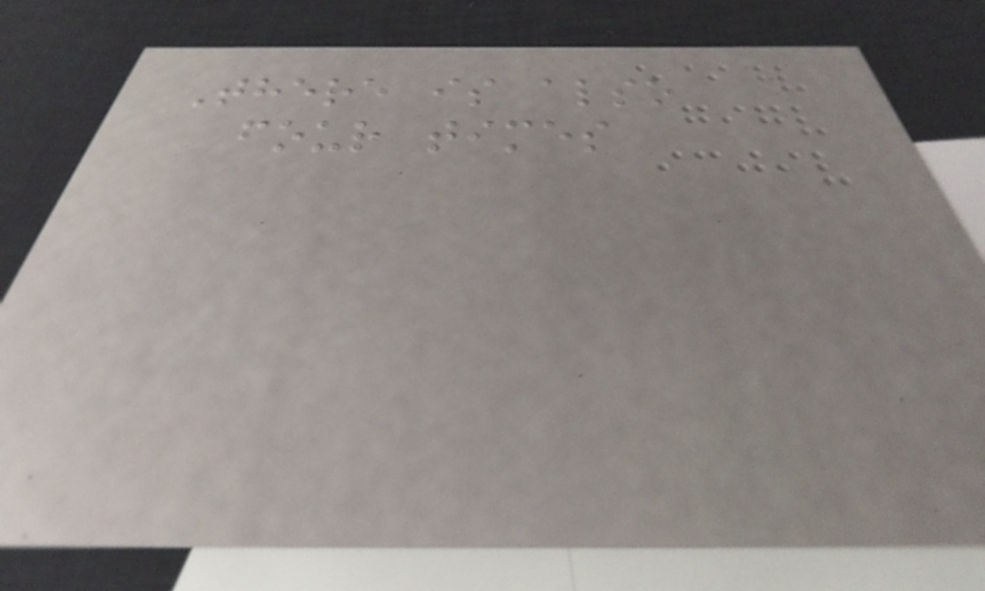There is also
four times
